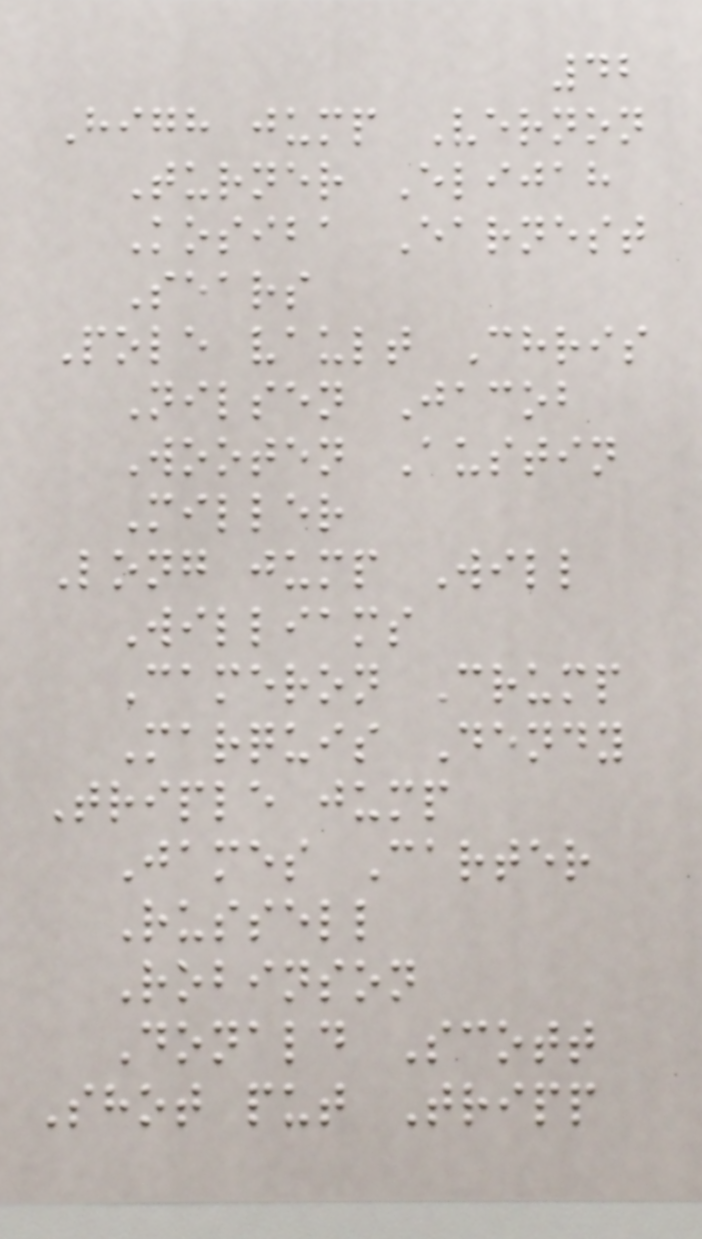42
High jump Vernon
Turner Elijah
Kosiba Earnest
Sears
Pole vault Chris
Nilsen Jacob
Wooten Austin
Miller
Long jump Will
Williams
Cameron Crump
Marquis Dendy
Triple jump
James Carter
Russell
Robinson
Donald Scott
Shot put Tripp
